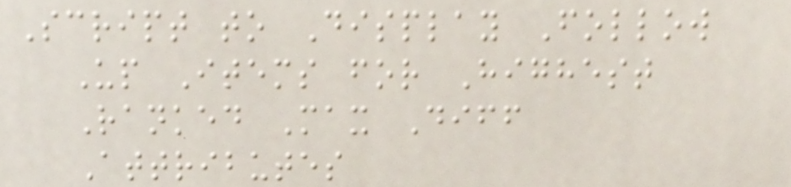Script to Display Follow
Up Items for Highest
Ranked Max Diff
Attributes
